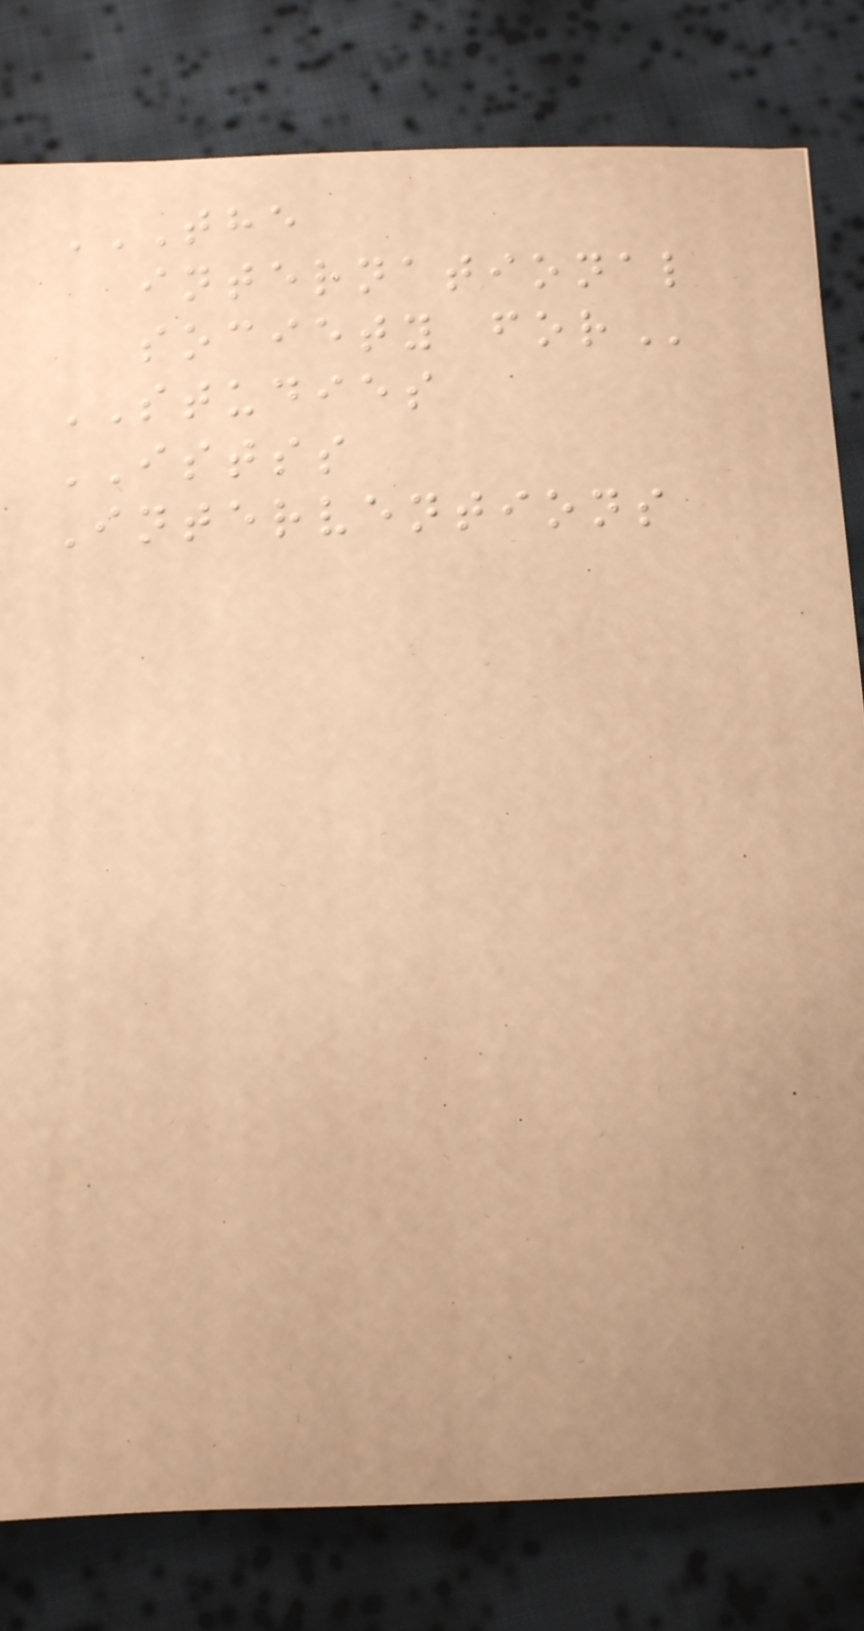THE
INTERNATIONAL
SOCIETY FOR
STUDIES
ISTSS
Interventions
